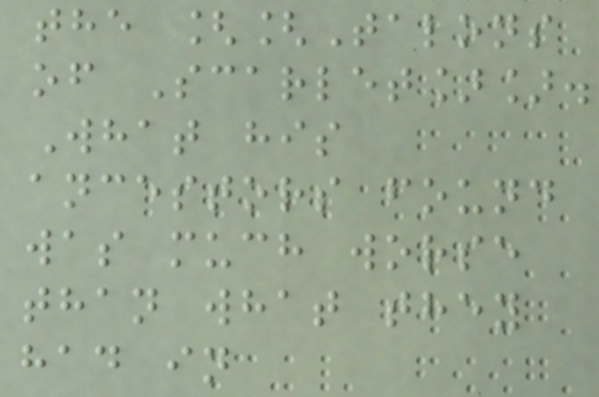the [[Talons
of Scarlet]].
What his
ancestors found
was much worse
than what they
had in
